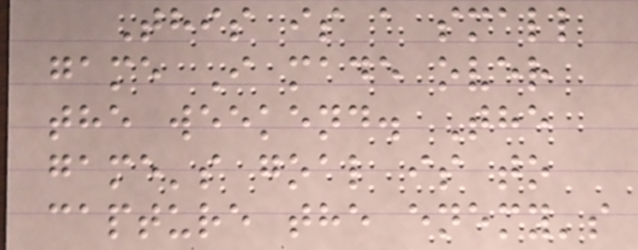This is a small
game I made over
the weekend. The
game's goal is to
capture the enemy's
